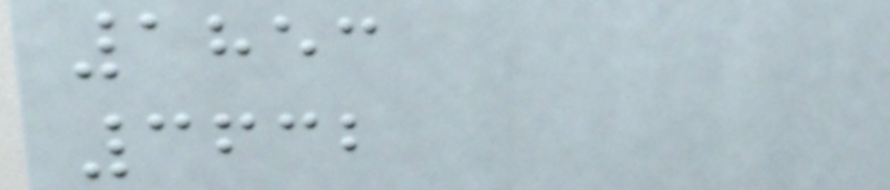1853
3632
